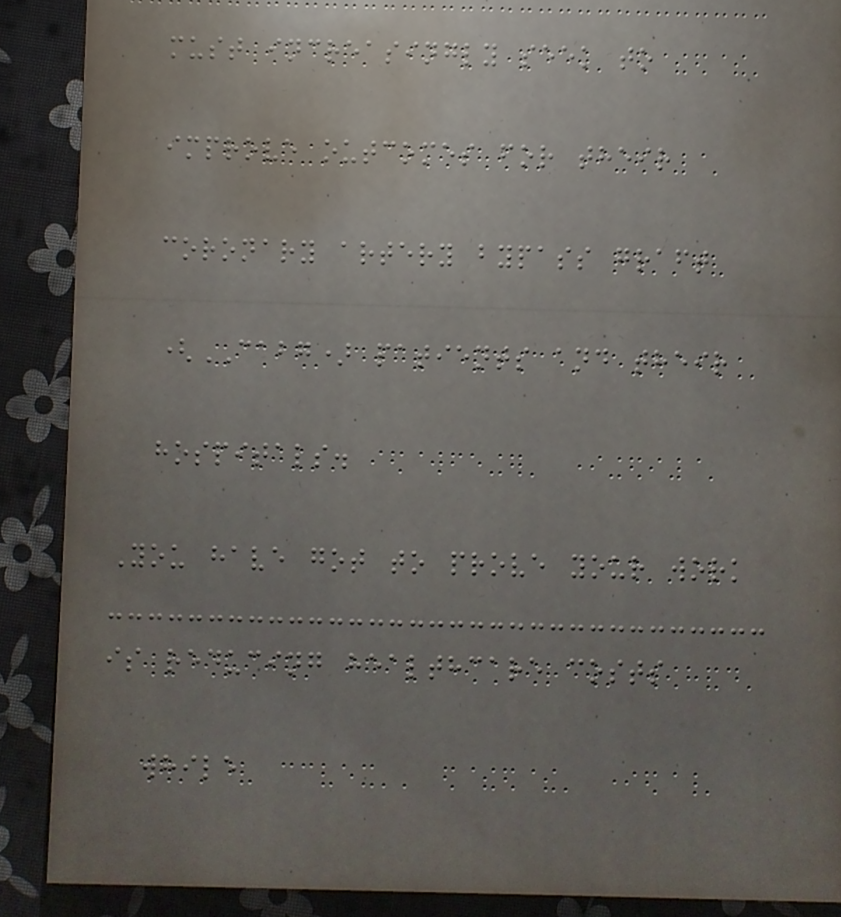must increasingly seek to
improve outcomes for their
coronary artery bypass graft
(CABG) patients and their
hospitals.
You have got to prove your work
is reducing healthcare costs
while
